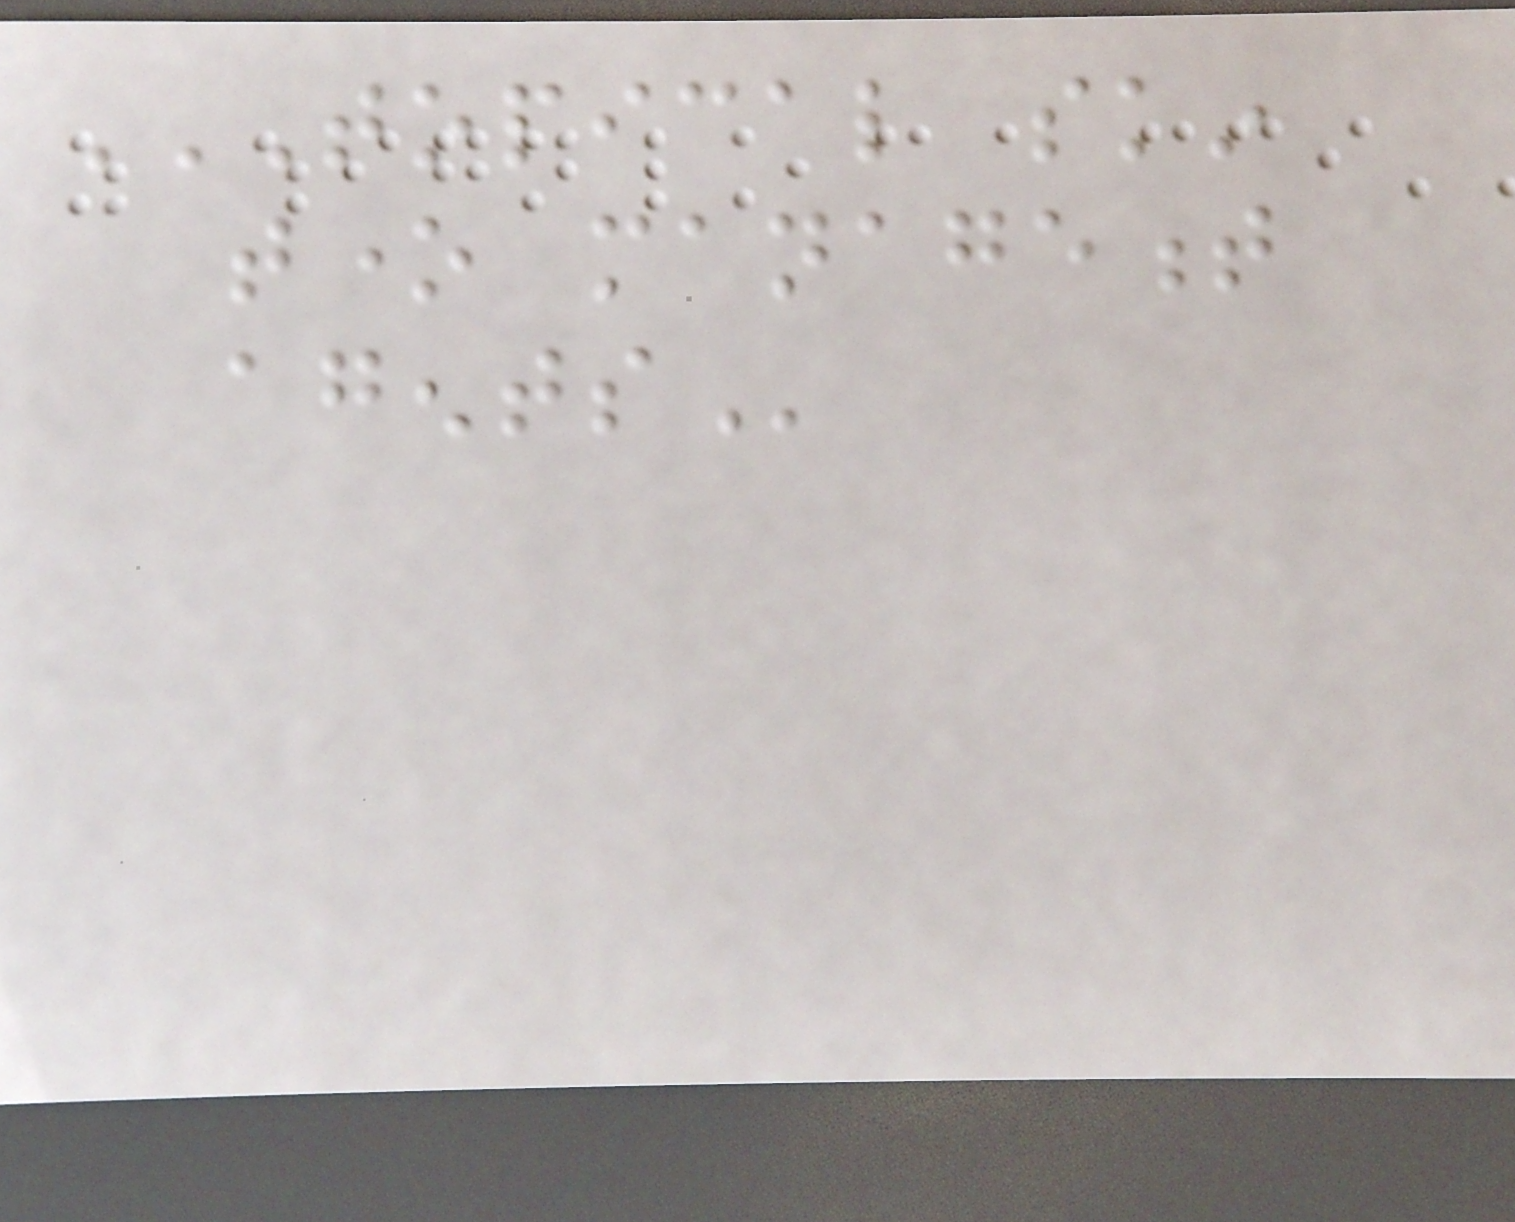TOPICAL SKIN
TONE MANAGEMENT
AGENTS
